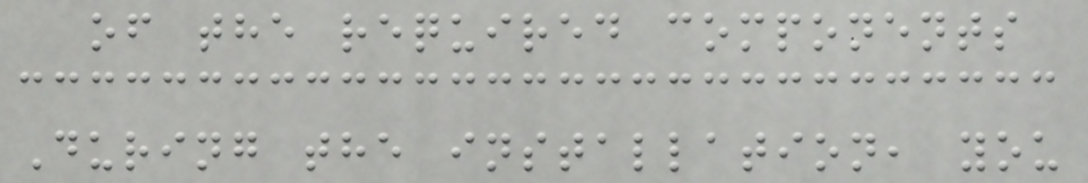of the required components
During the installation, you
